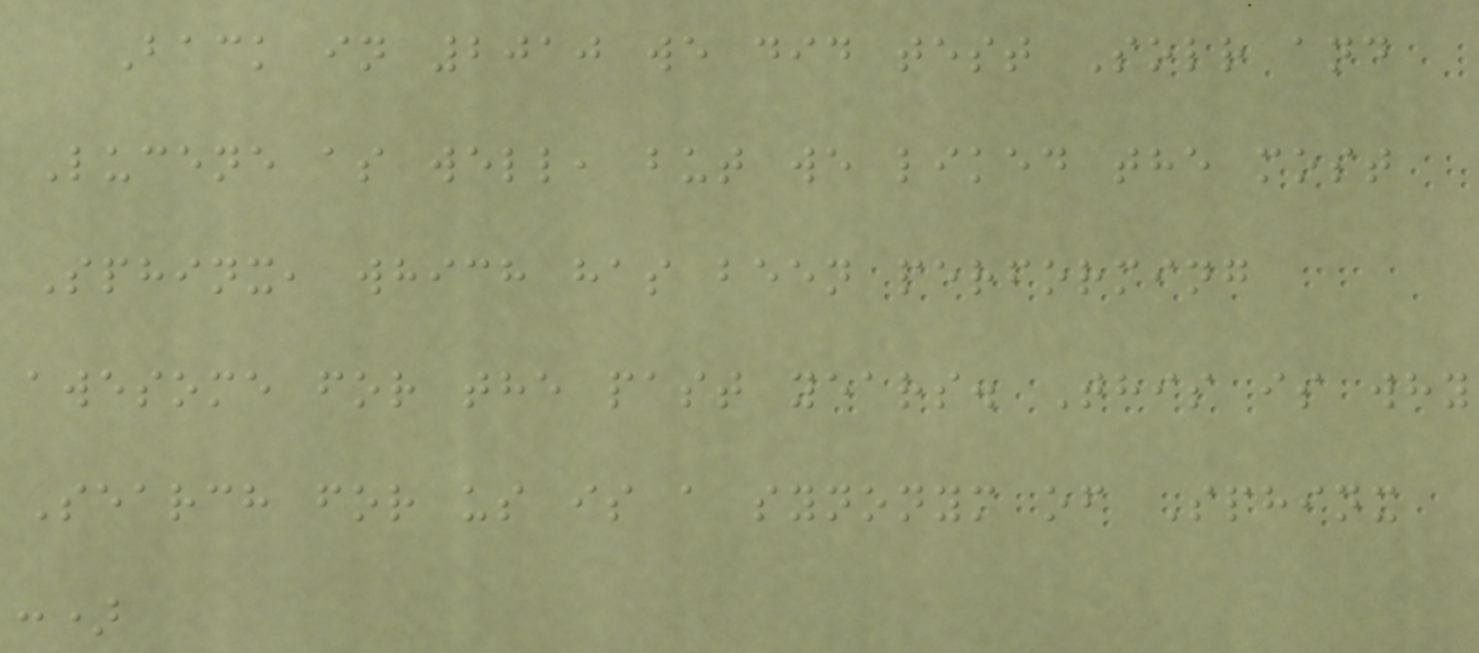Back in 2010 we did test Solr and
Lucene as well, but we liked the most
Sphinx, which has been performing
awesome for the past years. This is why
Search for us is a synonym of Sphinx
:)
